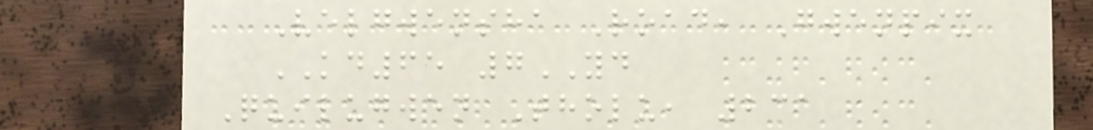Velgwensha Road, Gwenpix
KD65 7YD
Quilugwen Tholu, 231
